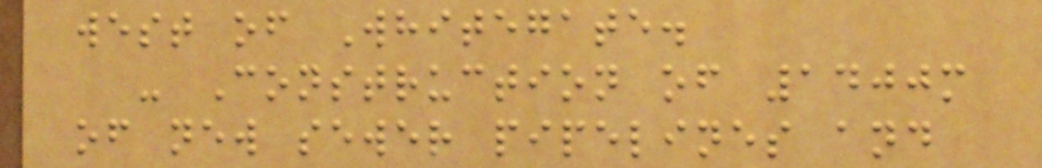west of Whitegate.
- Construction of 1400m
of new sewer pipelines and
